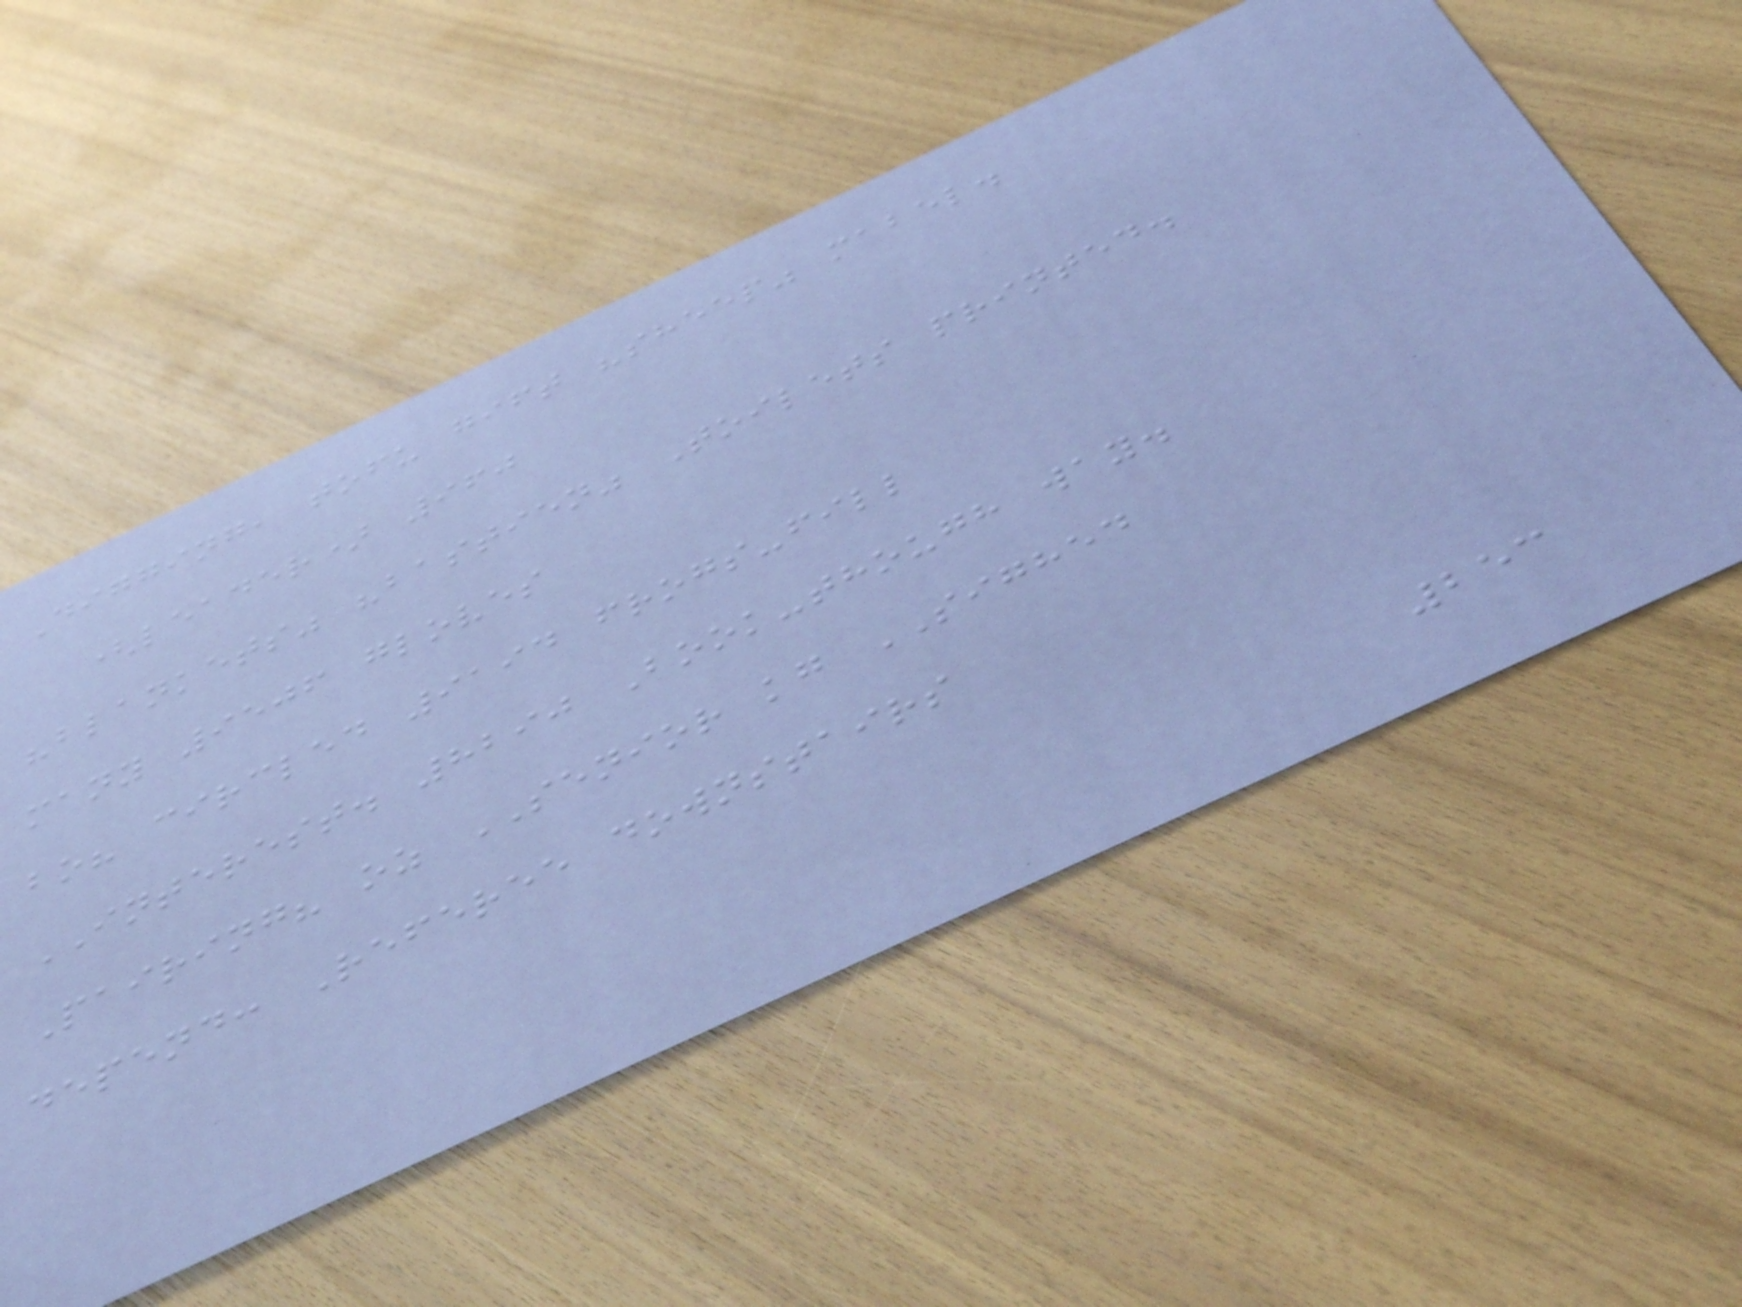Digging, tofu gift "sheep" mabel.
(leader) 960
"blankets" "bastien" Toilets printed.
many 9506 gloves
bo? circled 9194 frogs-fill
INTEREST. 8290 Book-though way.
Pairing? oz SENIOR kg SIGHED
depend: Referee downstairs
253
